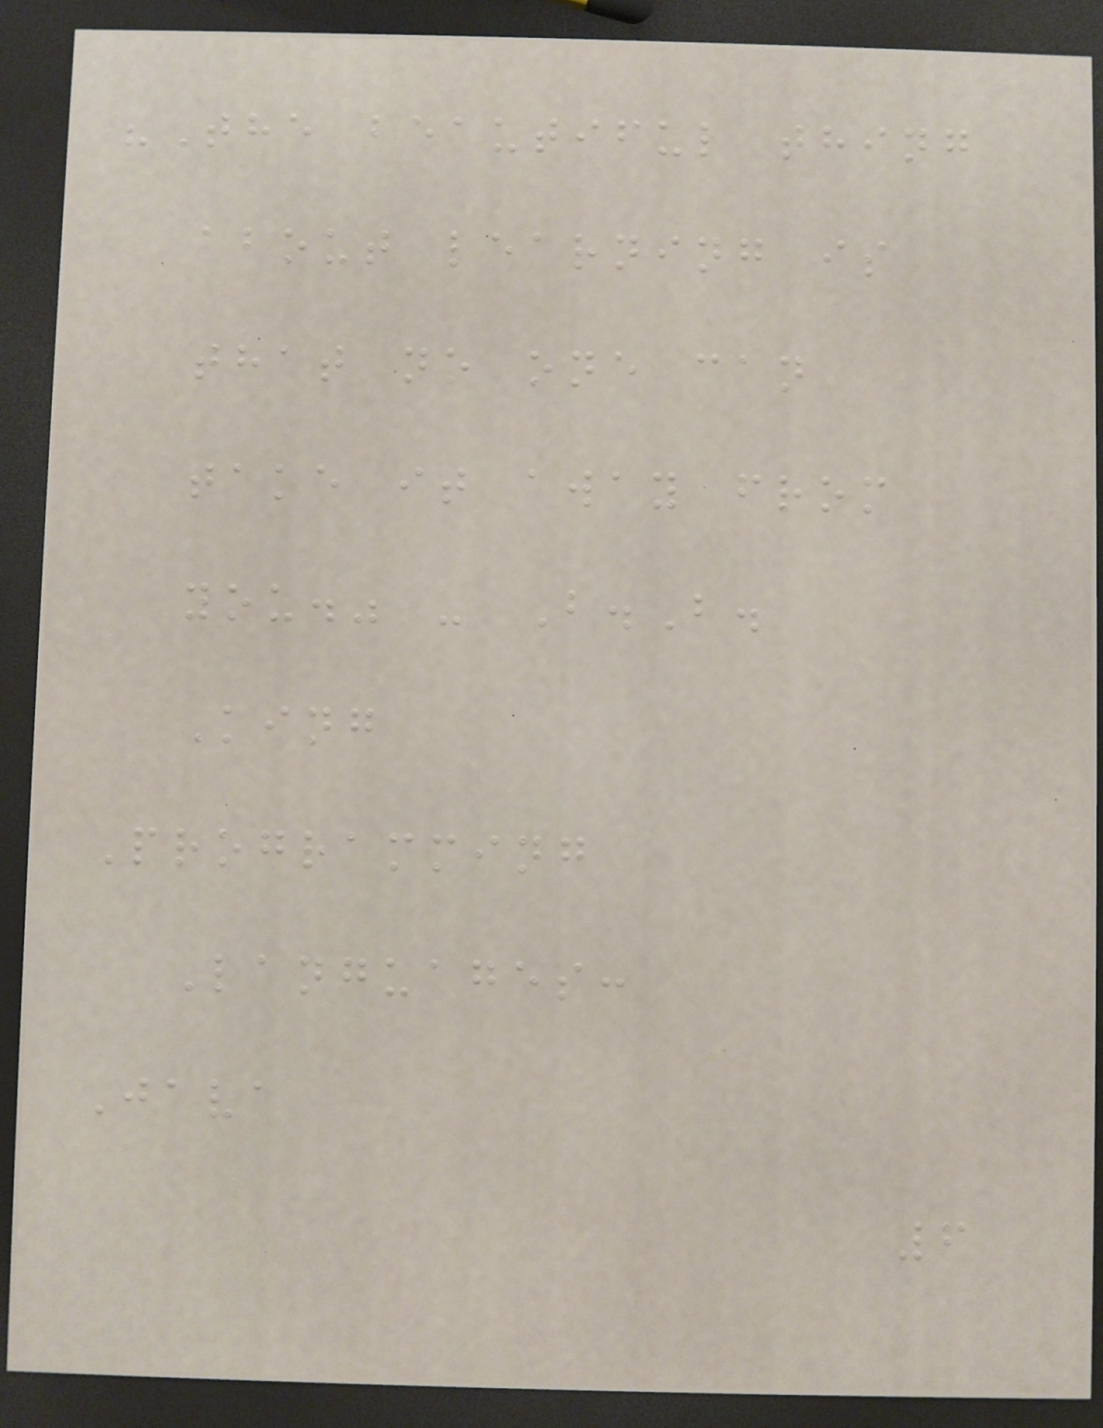"The beautiful thing
about learning is
that no one can
take it away from
you." - B.B.
King
Programming
Languages:
Java
6
